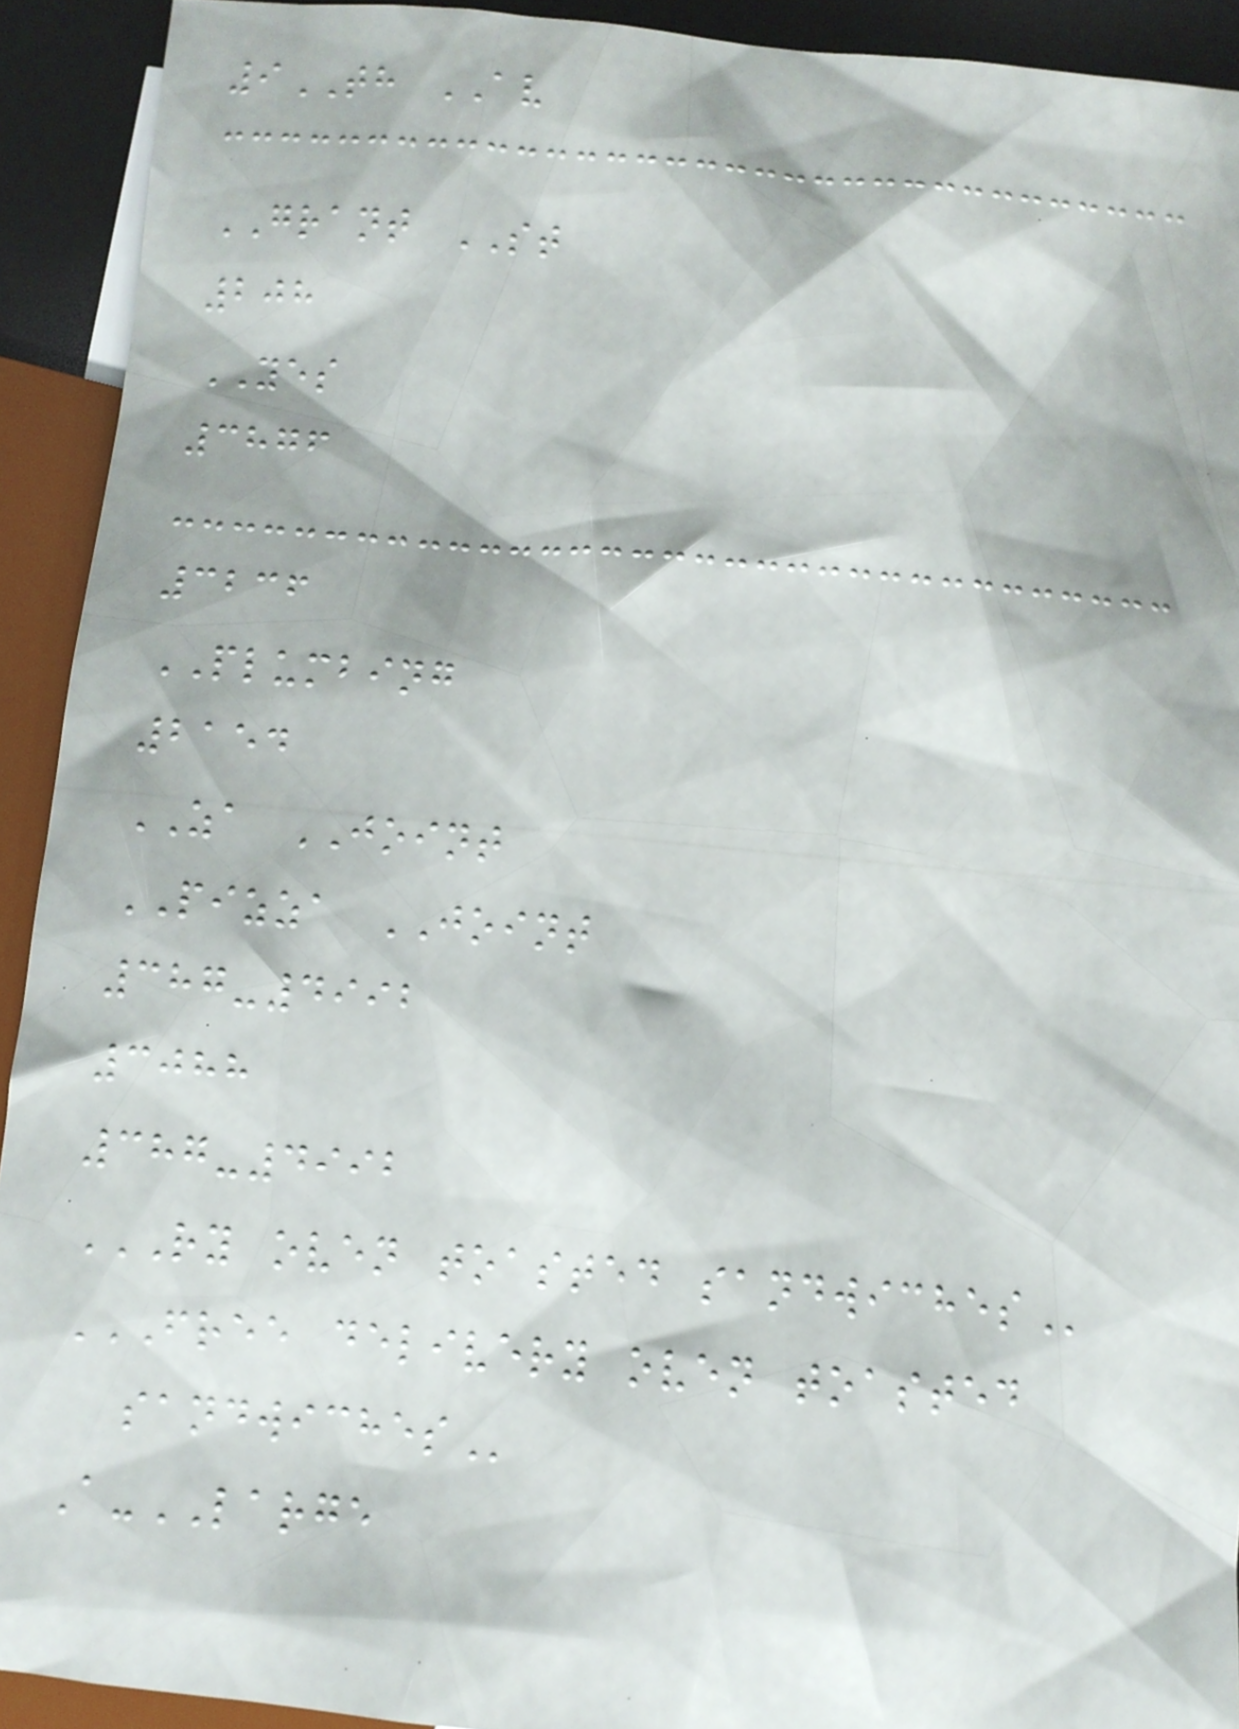9TH AV
GRANT ST
208
YES
3876
3236
PLUMBING
2154
ZA JOINT
PIZZA JOINT
387-4992
3088
387-4992
RY OVEN TOASTED SANDWICHES
FREE DELIVERY OVEN TOASTED
SANDWICHES
A-LARGE
